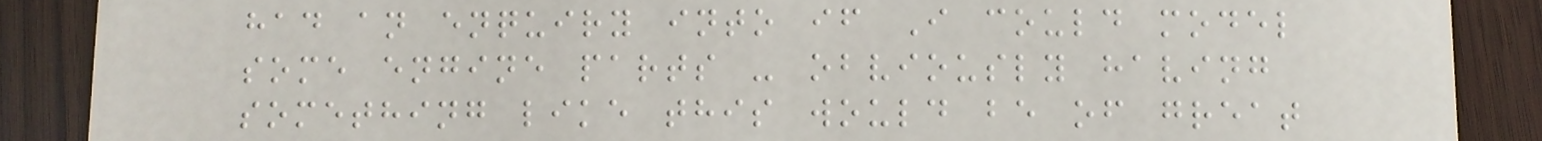had an enquiry into if I could model
some engine parts - obviously having
something like this would be of great
